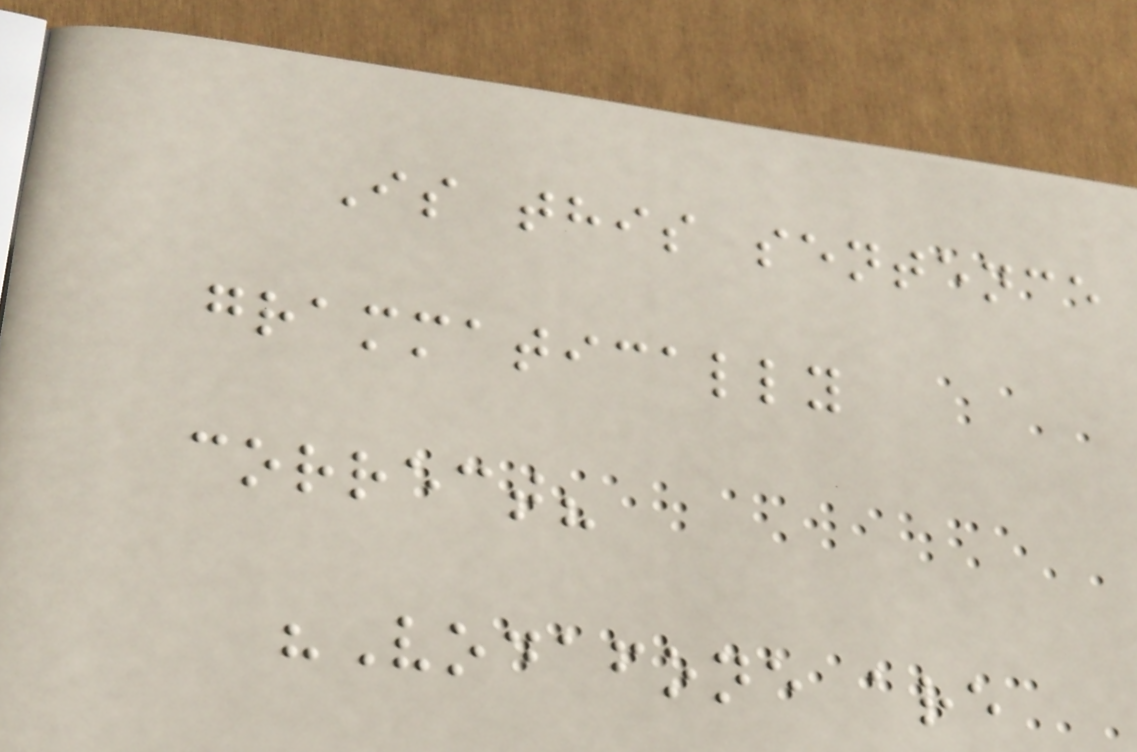Is this sentence
grammatically
correct?
"Vodafone are
